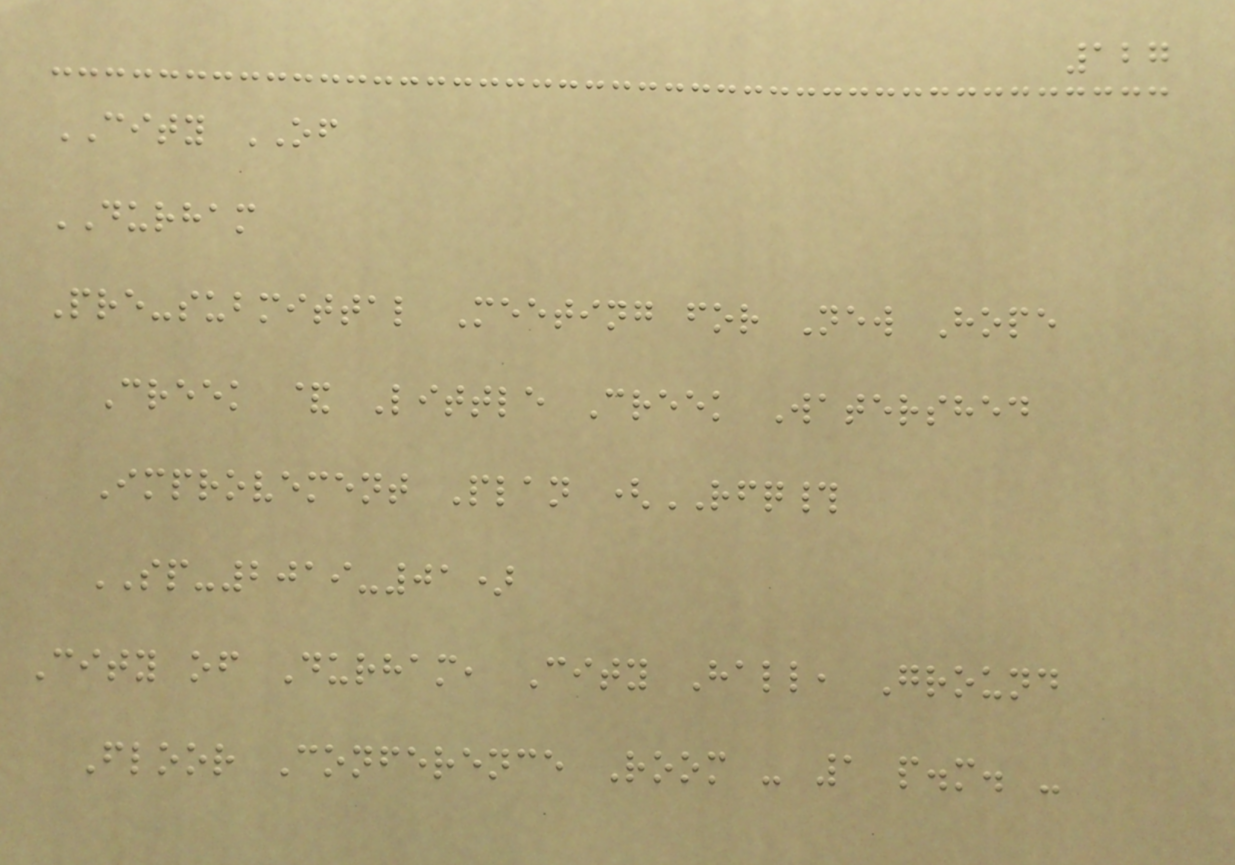127
CITY OF
DURHAM
Pre-submittal Meeting for New Hope
Creek & Little Creek Watershed
Improvement Plan (RFQ#
SP-2019-01)
City of Durham, City Hall, Ground
Floor Conference Room - 1 p.m. -
